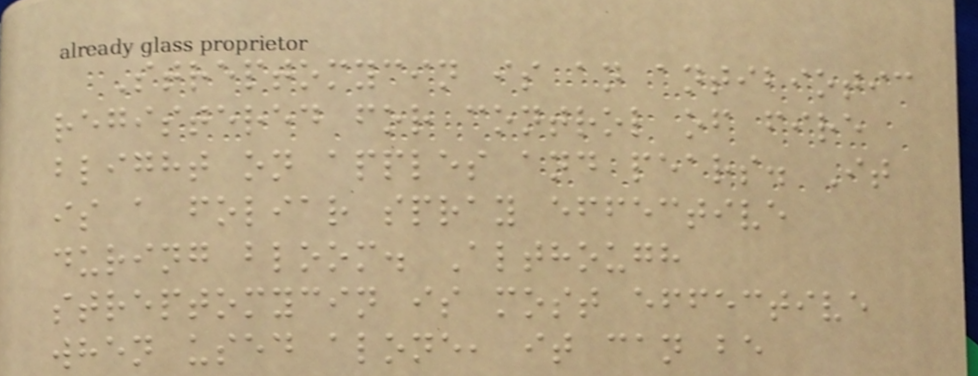Streptomycin is an antibiotic
registered for control of fire
blight on apples and pears. It
is a foliar spray effective
during bloom. Although
streptomycin is most effective
when used alone, it can be
